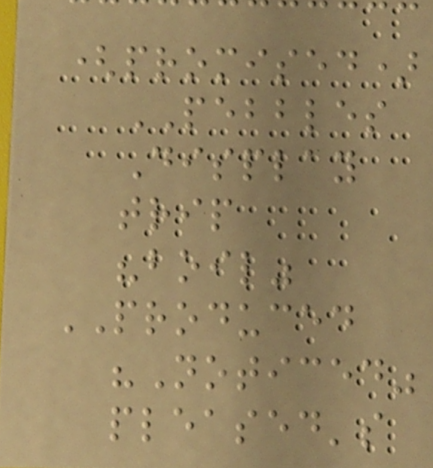(promised)
PEBBLES
Display
trip
"boil"
PRODUCED
"Noticed"
pleased's
